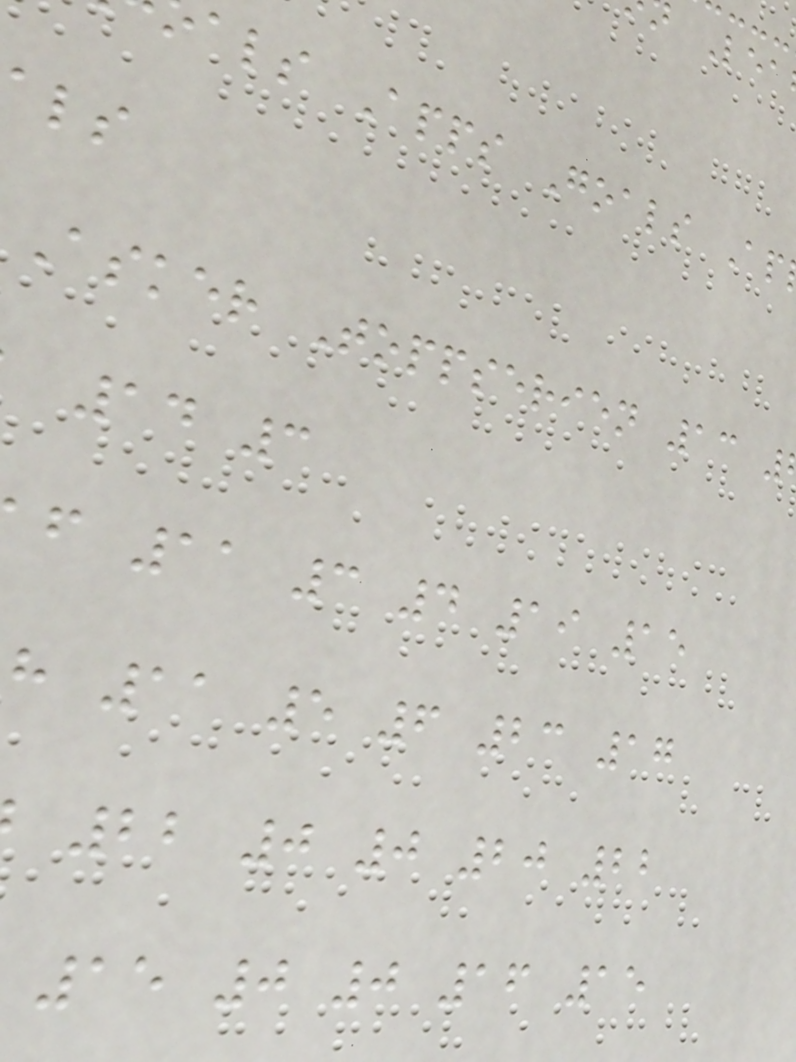als Apps Goals Ap
Asker Toppserien 13
14 3
f 11 3 4 19 15
h 11 5 6 23 17
22 0 0 20 22
15 0 0 16 15
